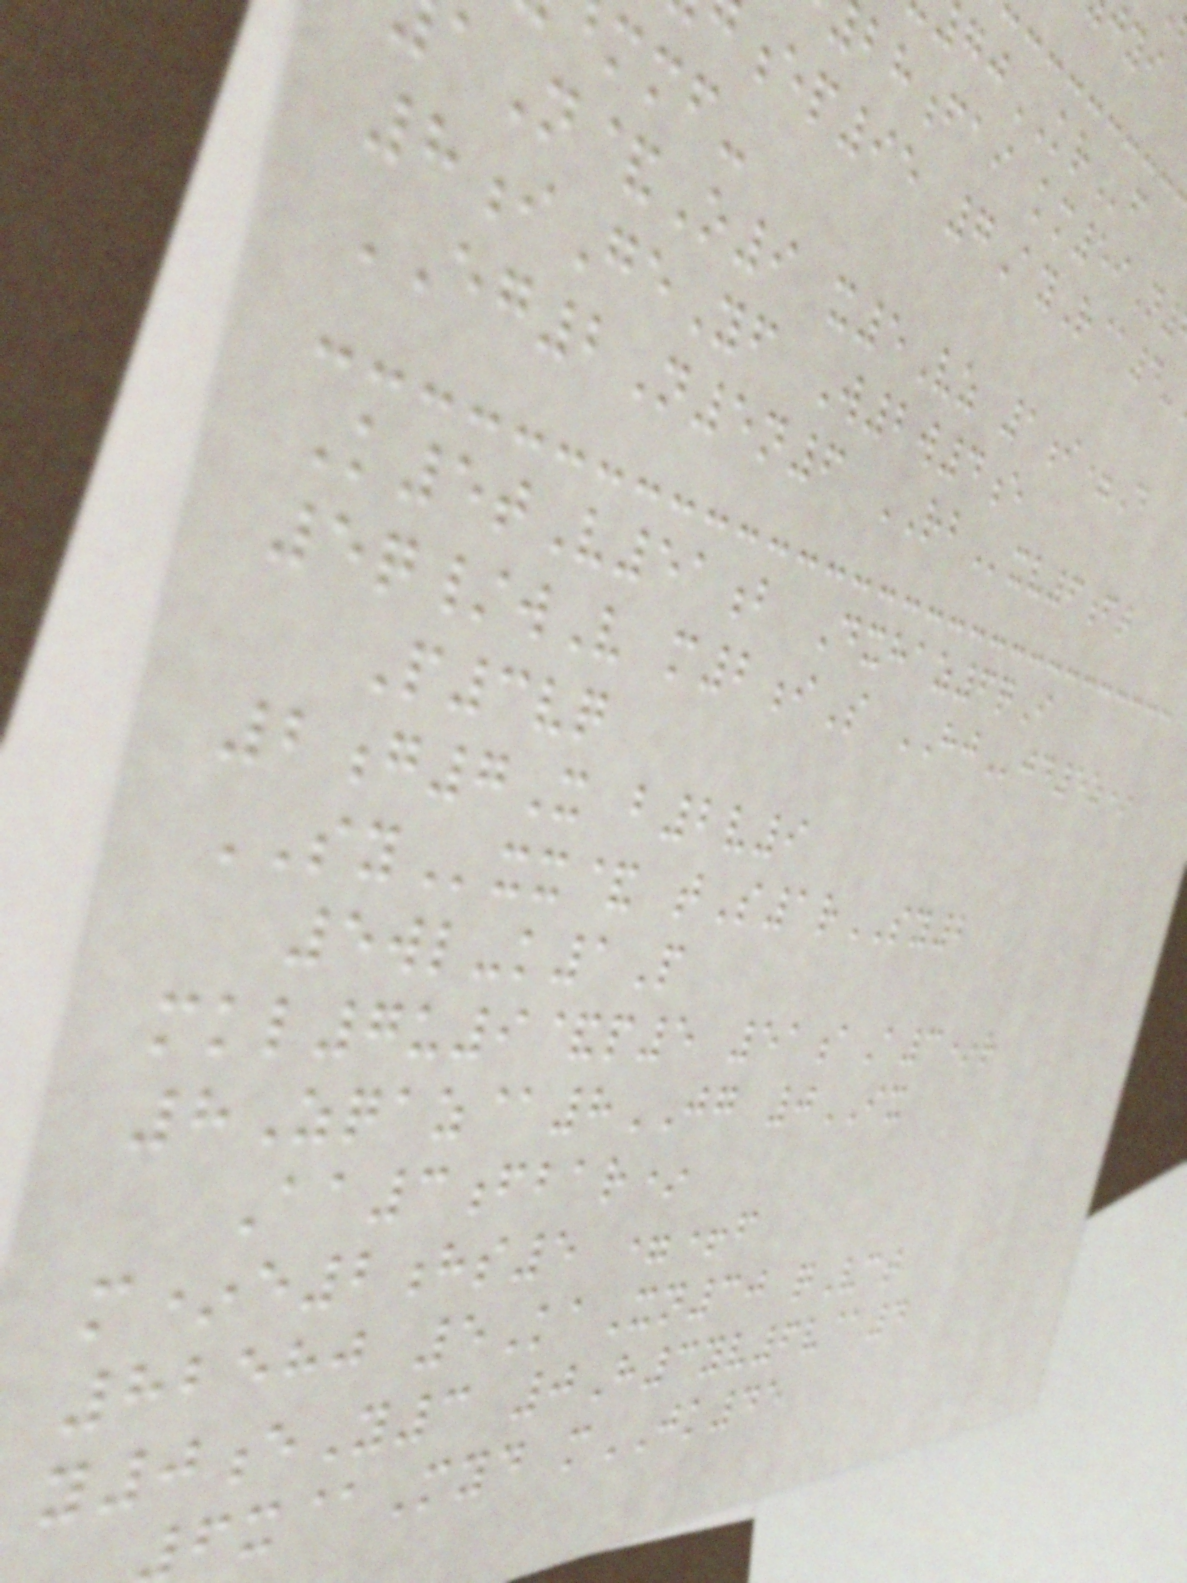KRf
fai km59N
ep95 7AyR@4-
mmf-
N&O9 x5Vz 1i=D
8iGeYf W2w4e
EG2N5n6 RBxv6ft
K5tV51b Dxhaz6qI
5q/wV m2iS HJjd5z*
P3vq
2g7X b2v9
SYxx& tS1rSY2
5wl-k1P
mkl7u9&p5 51aA3*r
8Zqaz@8JG 0IX
Aa3fbar*
m*e2hs5 =+f
82580 5KaXn30 qVct
y0eY3 0H3yv6v@4
x@Myd mJK45
